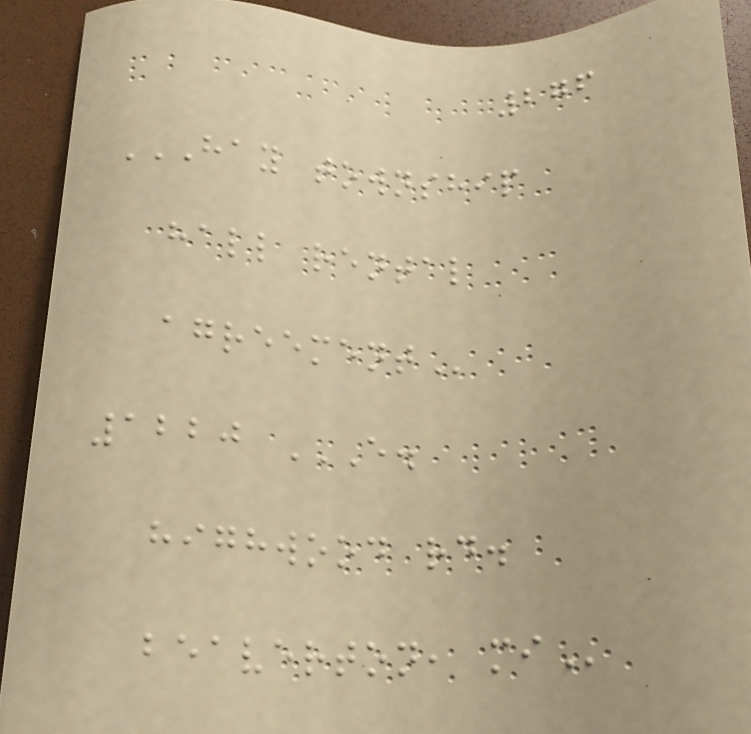276
HAY TOWNSHIP
HALL RENTAL
AGREEMENT
1220 E.
HIGHWOOD RD.
BEAVERTON, MI
